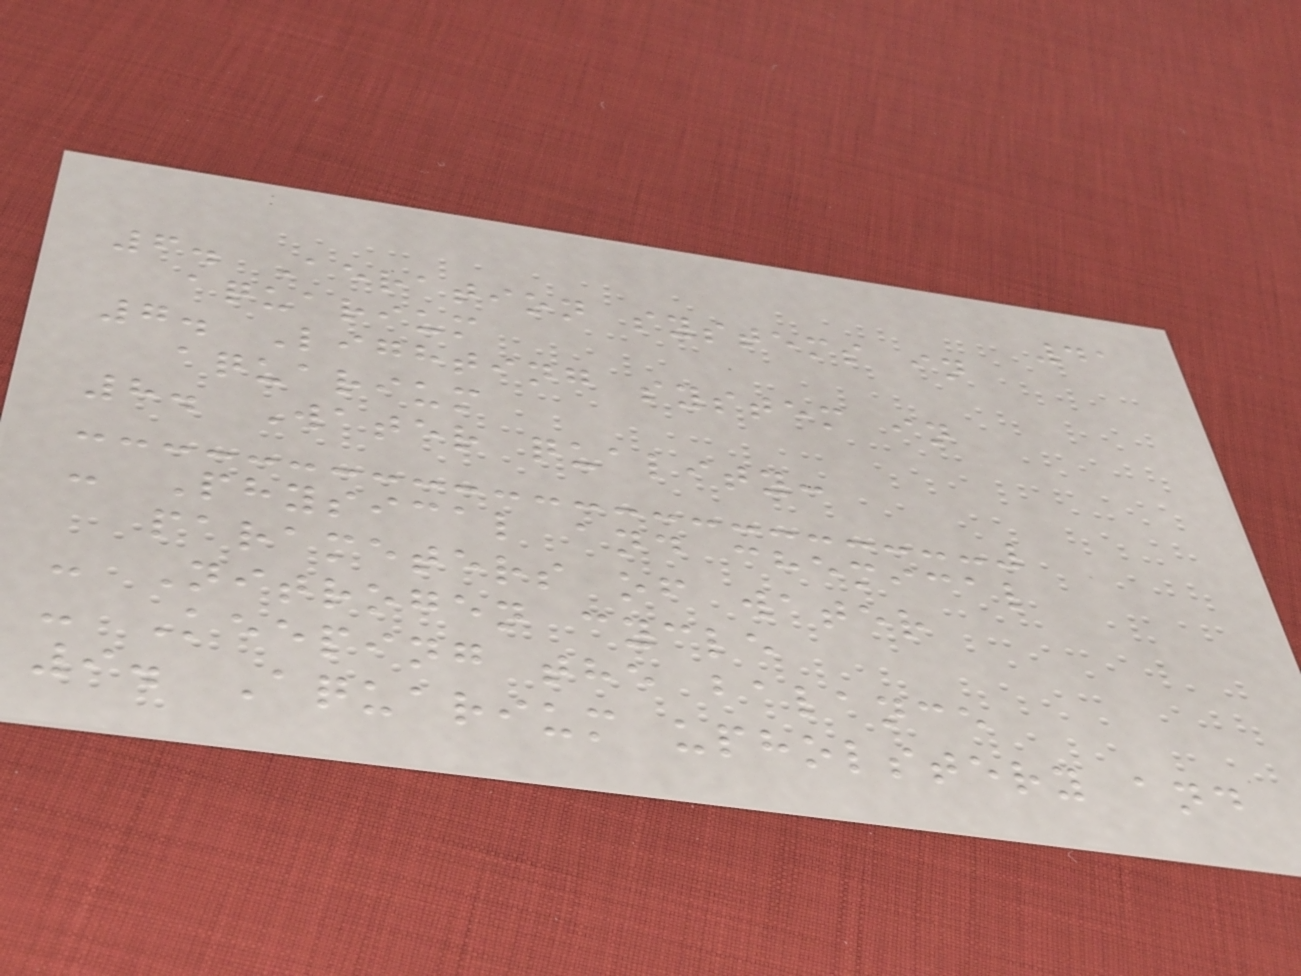41
6. Aeration systems in
aquarium
7. Lighting system in
aquarium
8. Water quality:
- Physical and chemical
parameters of water
- Nitrogen cycle
- Keeping the balance
9. Aquarium upholstery and
